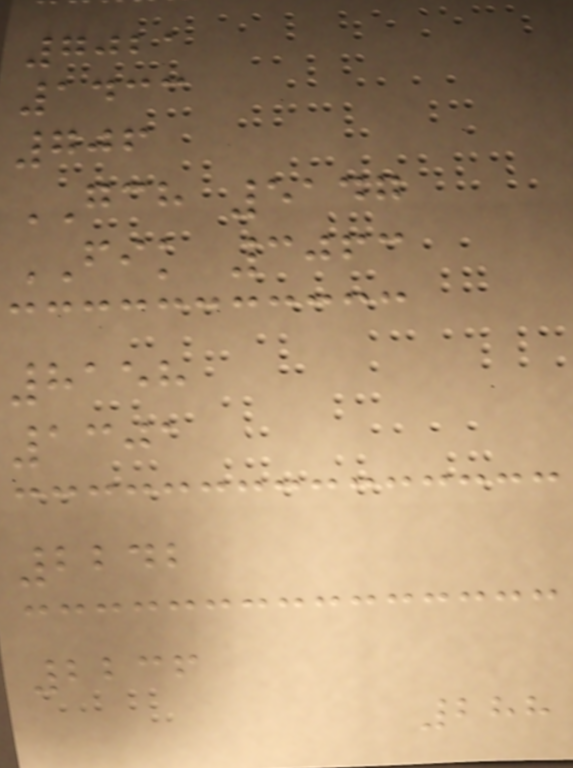7021
1433
706
GCH 5147
FIK 3063
8158
1301
2242
2236
288
